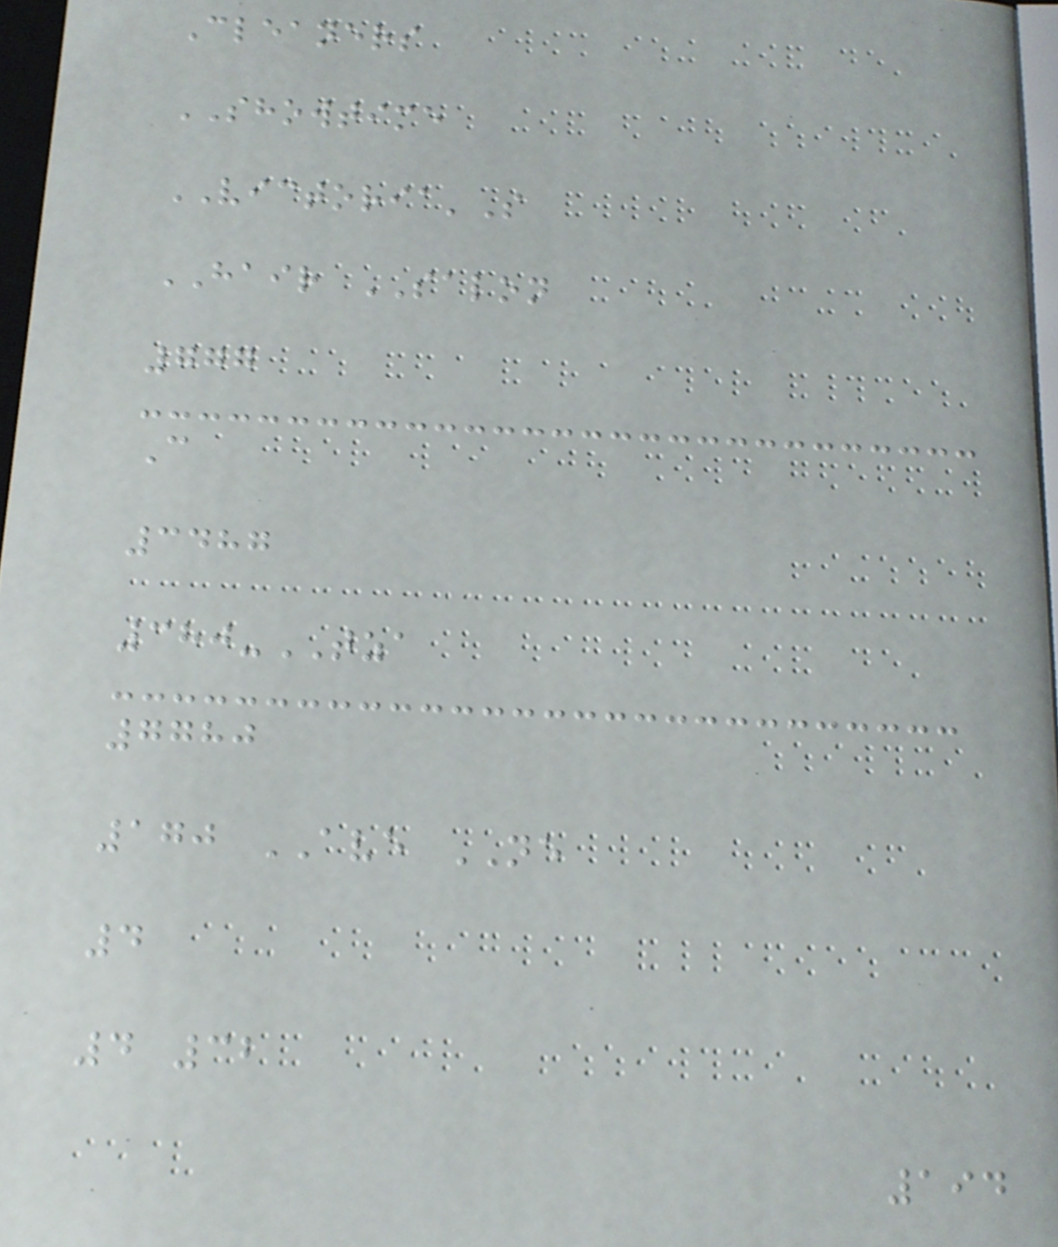Cleaners
SHOWTIME
VICTORIA'S
HAIR SALON
777
C
3487
380-TZA
7780
170 AVE NE
4
4 32
194
